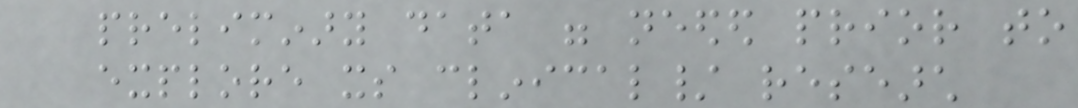preliminary data were needed prior to
explore its clinical/ research
